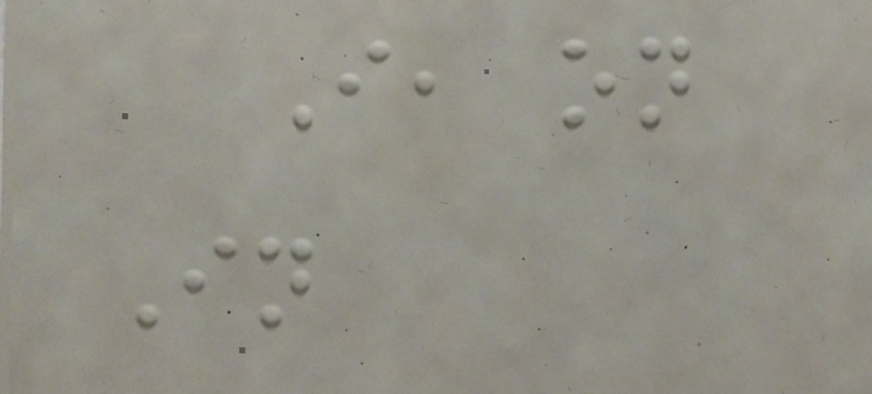I, on
In
